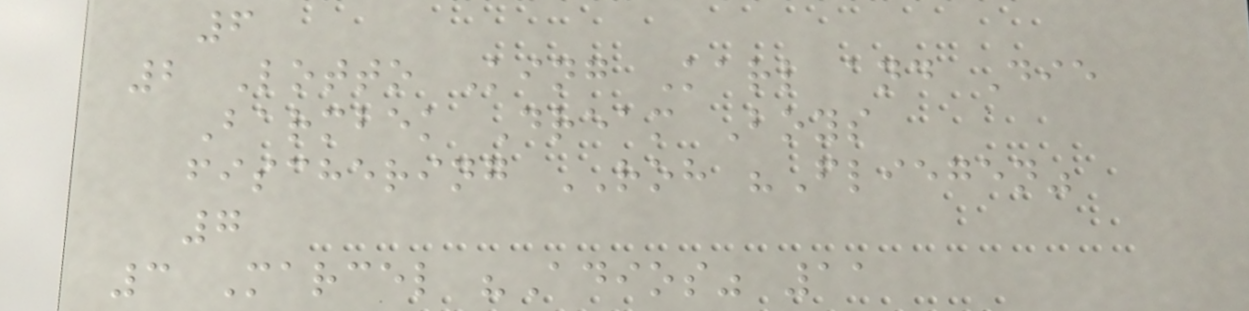6
2 Lotto King Karl and Die
Barmbek Dream Boys
fischering ROH "Fliegen"
7
3 Marcel "Adios" 11
